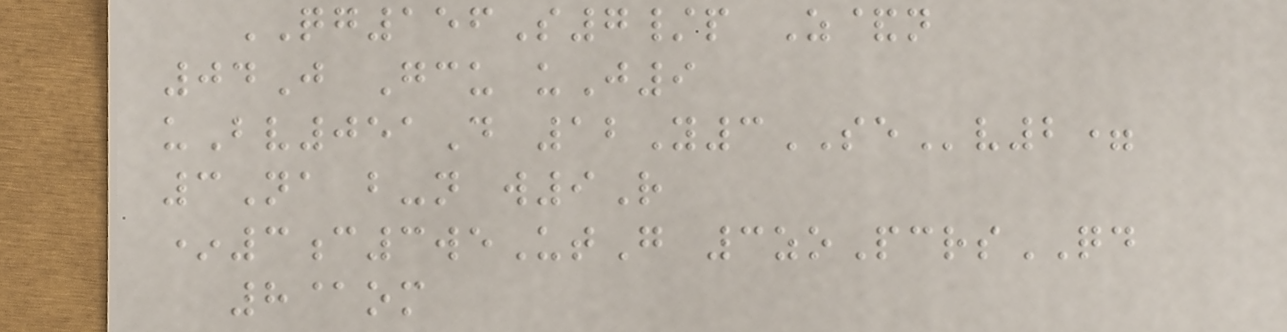QG156S7/p Z&n
04J Gcu uJ9
uBv051D 12Y3SEv2=
3Na b-n w9R
*3c3weUtG 3zoPcrsQD
8@om
